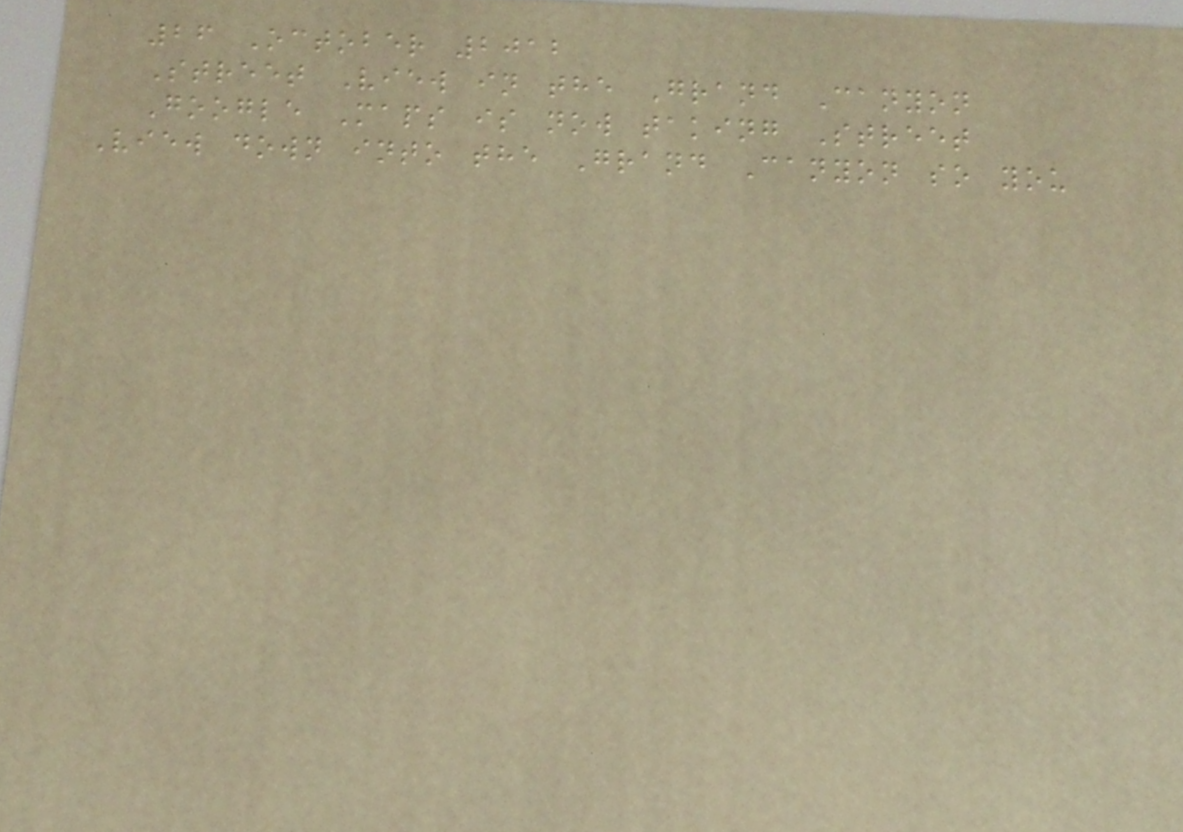26 October 2012
Street View in the Grand Canyon
Google Maps is now taking Street
View down into the Grand Canyon so you
